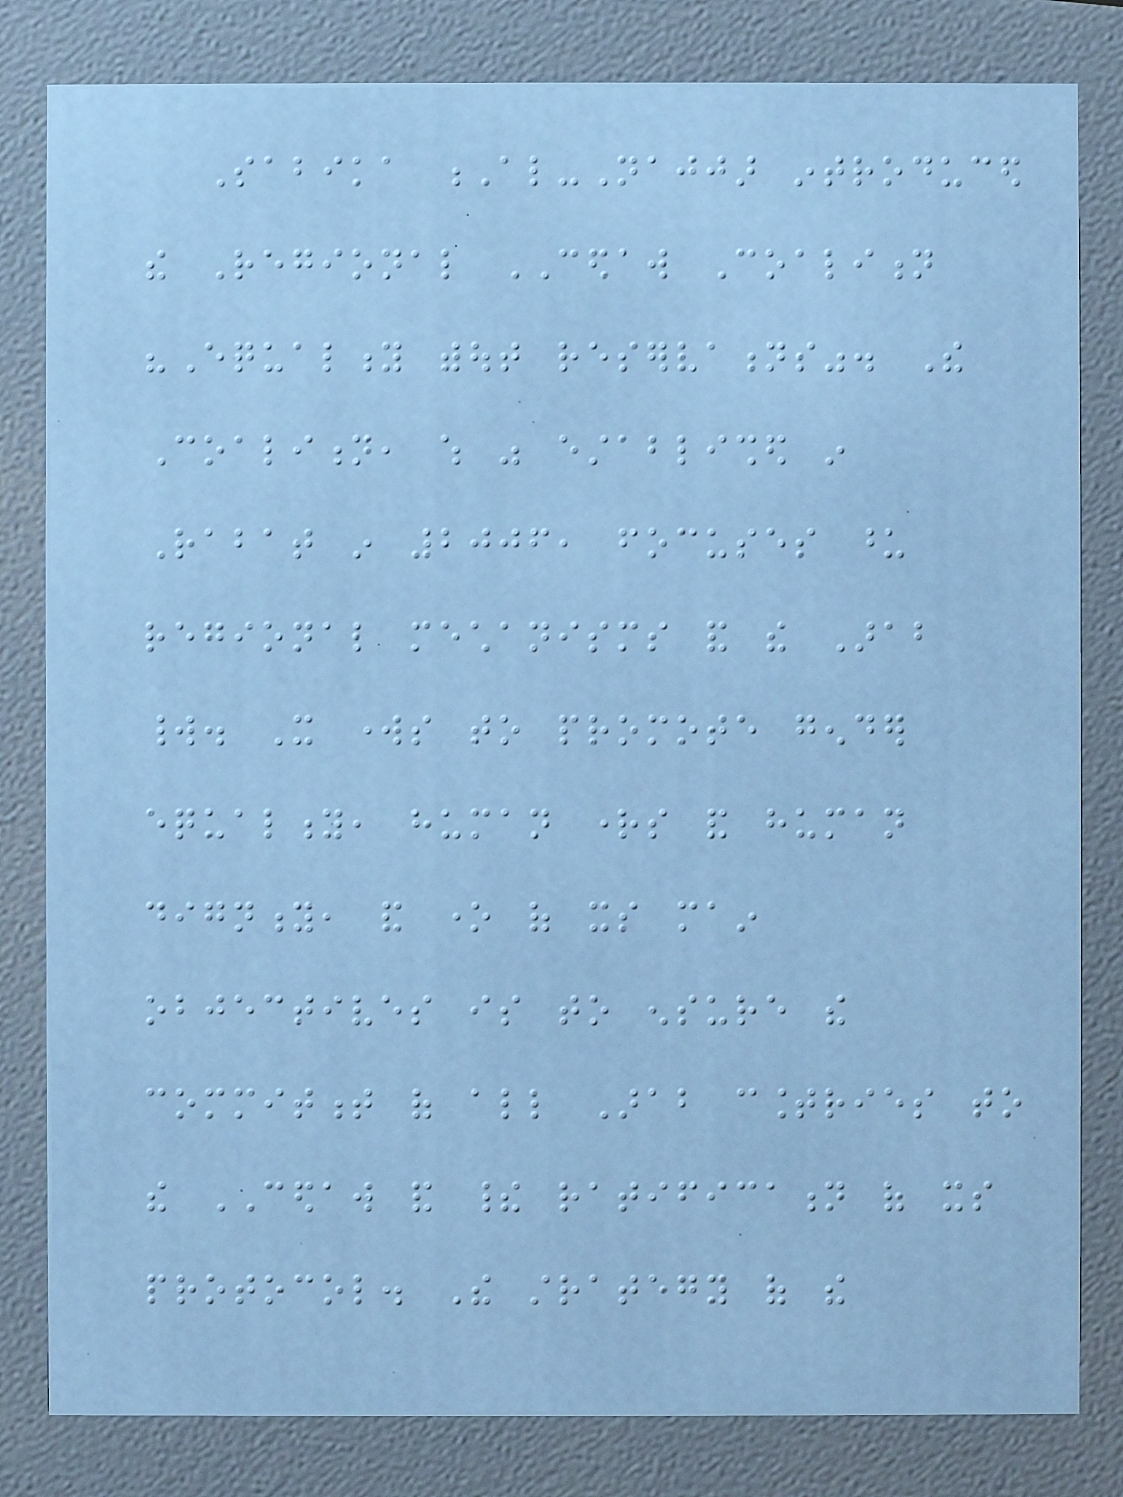Sabika Al-Najjar introduced
the Regional CEDAW Coalition
"Equality without reservations". The
Coalition, which was established in
Rabat in 2006, focuses upon
regional mechanisms and the Arab
world. It works to promote gender
equality, human rights and human
dignity, and one of its main
objectives is to ensure the
commitment of all Arab countries to
the CEDAW and their ratification of its
protocol. The strategy of the
